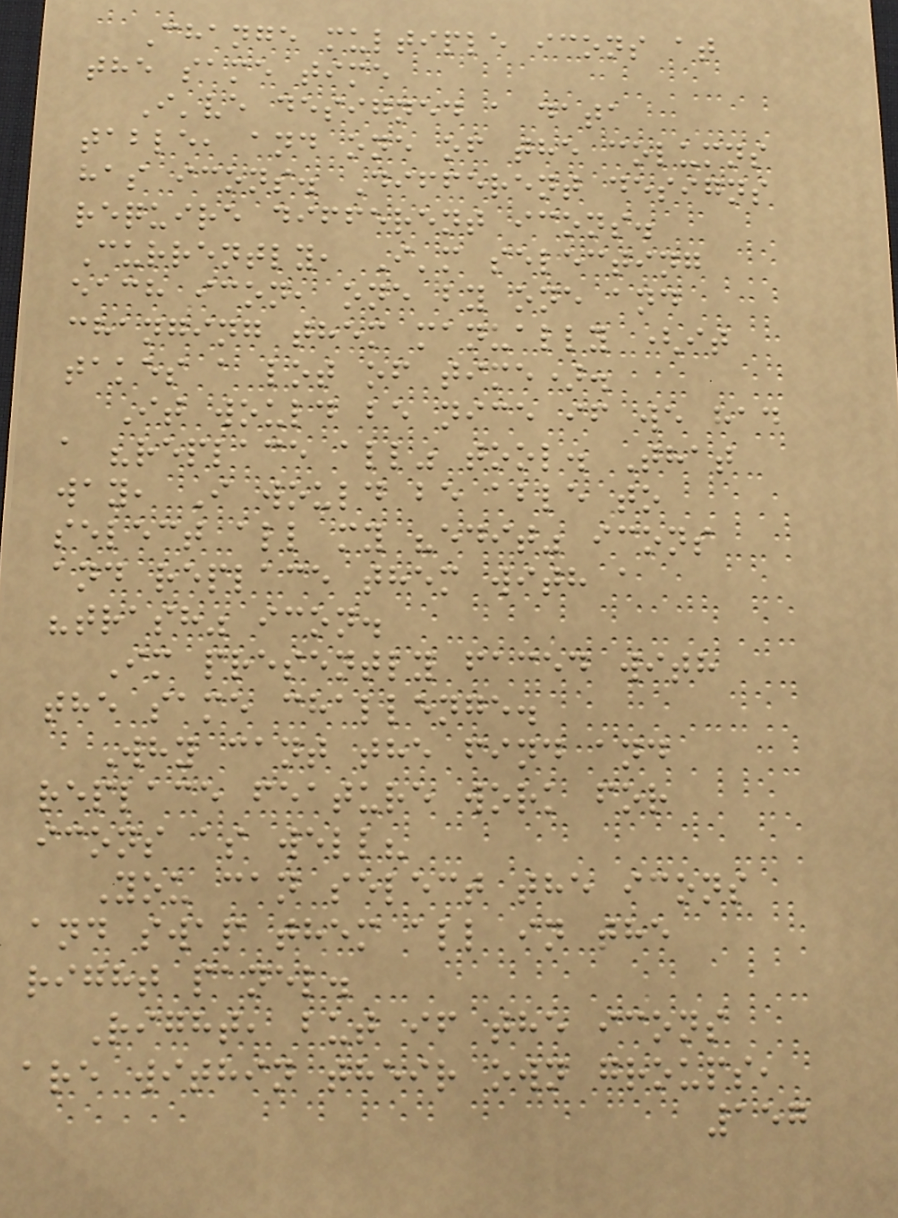Change multiple icons at
the same time
I've designed a data
table, and one of the columns
has icons. Different designs
require different icons.
Currently, I'm selecting
each icon, one by one and
changing them manually (it
takes a lot of time).
It would be nice if we had
a "replace all" tool. That
way, I would be able to
select all my "edit" icons
and replace them with a
"trash" icon.
Im presently faced with
the same challenge.
Why cant the find and
replace feature work for
icons as well?
You can select the icons
and swap them all in the
right panel.
Right, but if the icons
are within their own groups,
157
